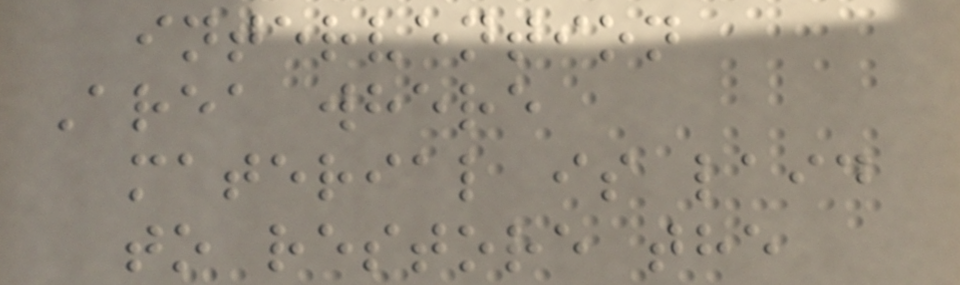intervention
Area where
material is laid
to restore the
